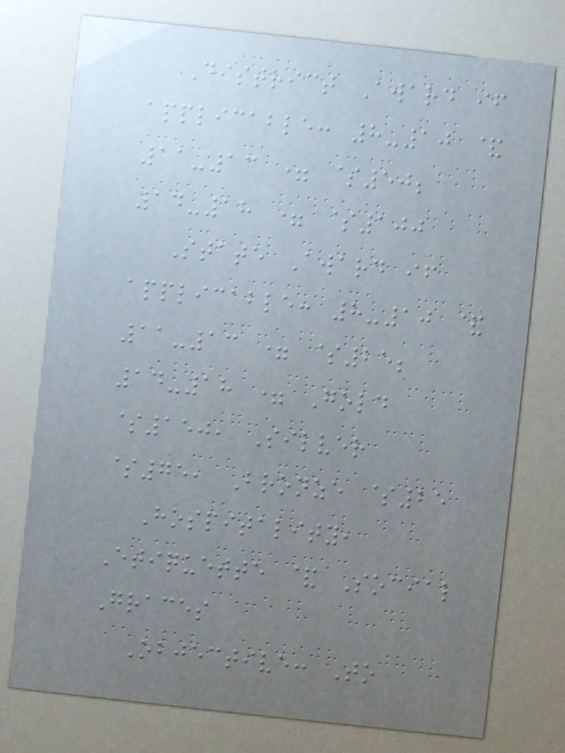District Award if
applicable: 8-10 &
11-13 = $50;
14-18 = $100
State Award if
applicable: 8-10 &
11-13 = $25;
14-18 = Gold
$150, Silver
$75, Bronze $25
Hospitality,
Etiquette & Social
Graces
Objective: To
